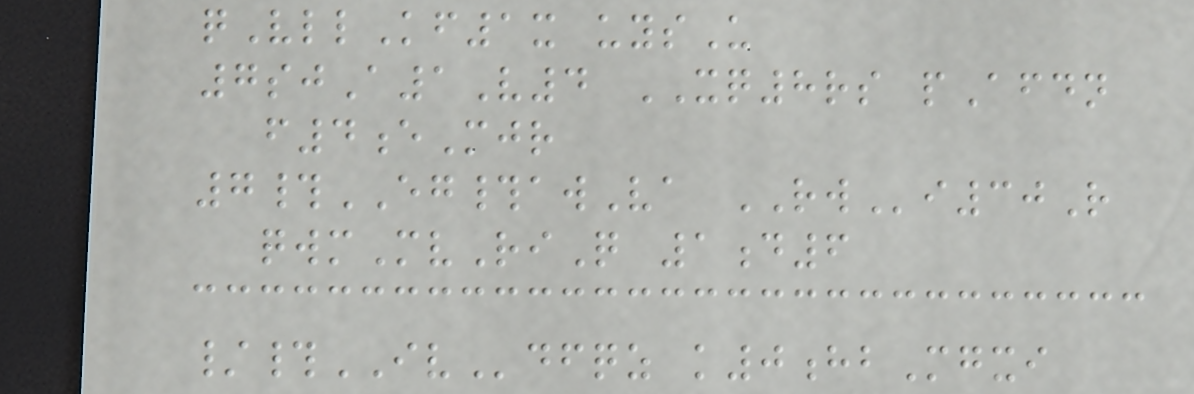qVllKf1x uysU
7sjA1V4 XQ8rs pAfdn
f4eMjr
7#EG#awVa RWi30R
qwmMvRiQ 1d6
/#IVdfqz k0hbMgxi
